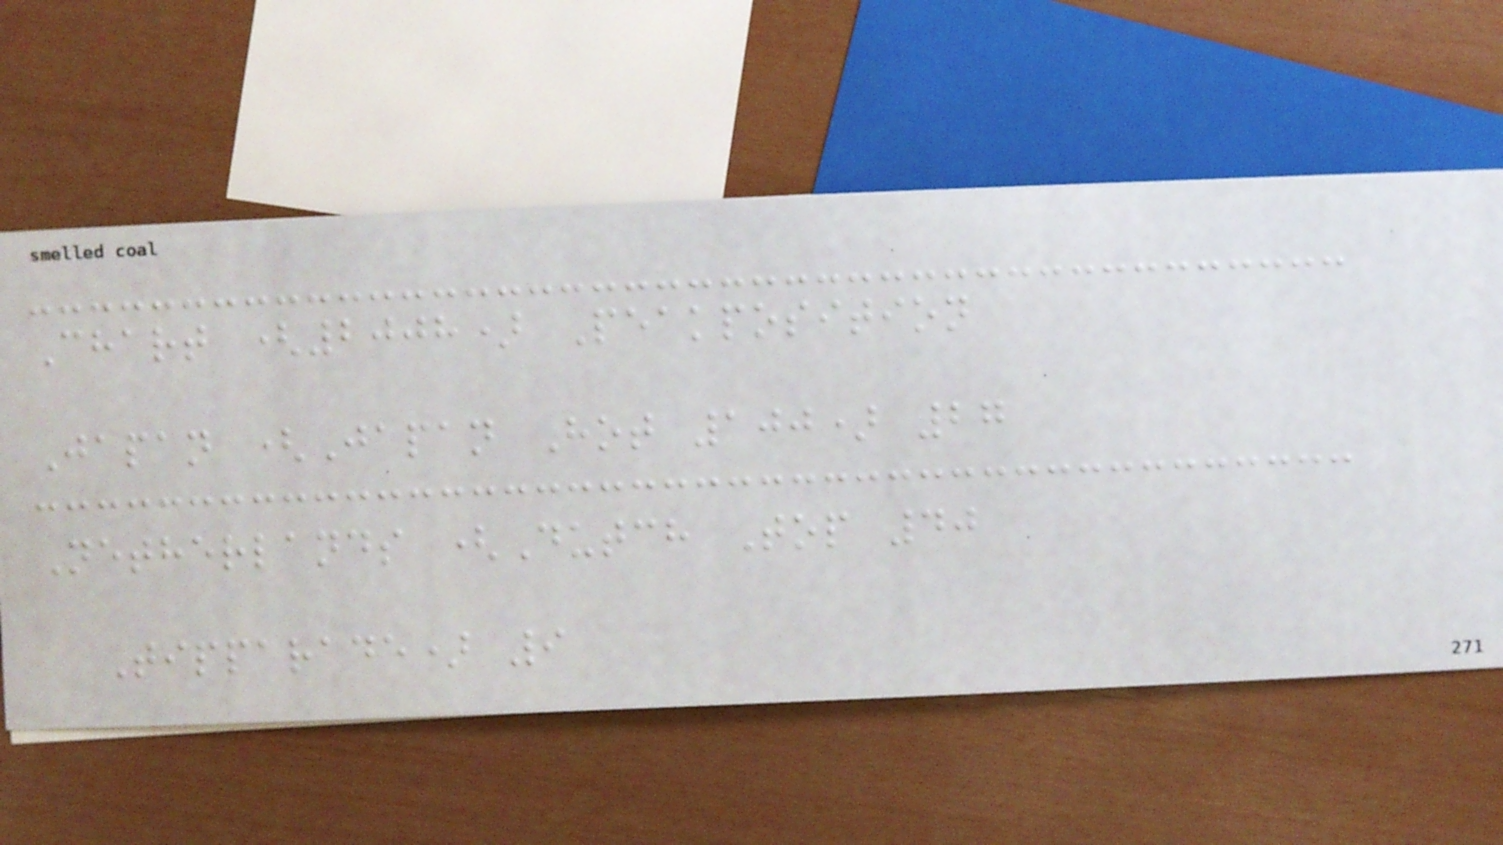Chart (2008) Peakposition
Japan (Japan Hot 100) 27
Netherlands (Dutch Top 40
Tipparade) 9
